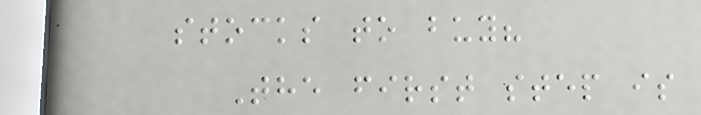stocks to buy?
The first step is
